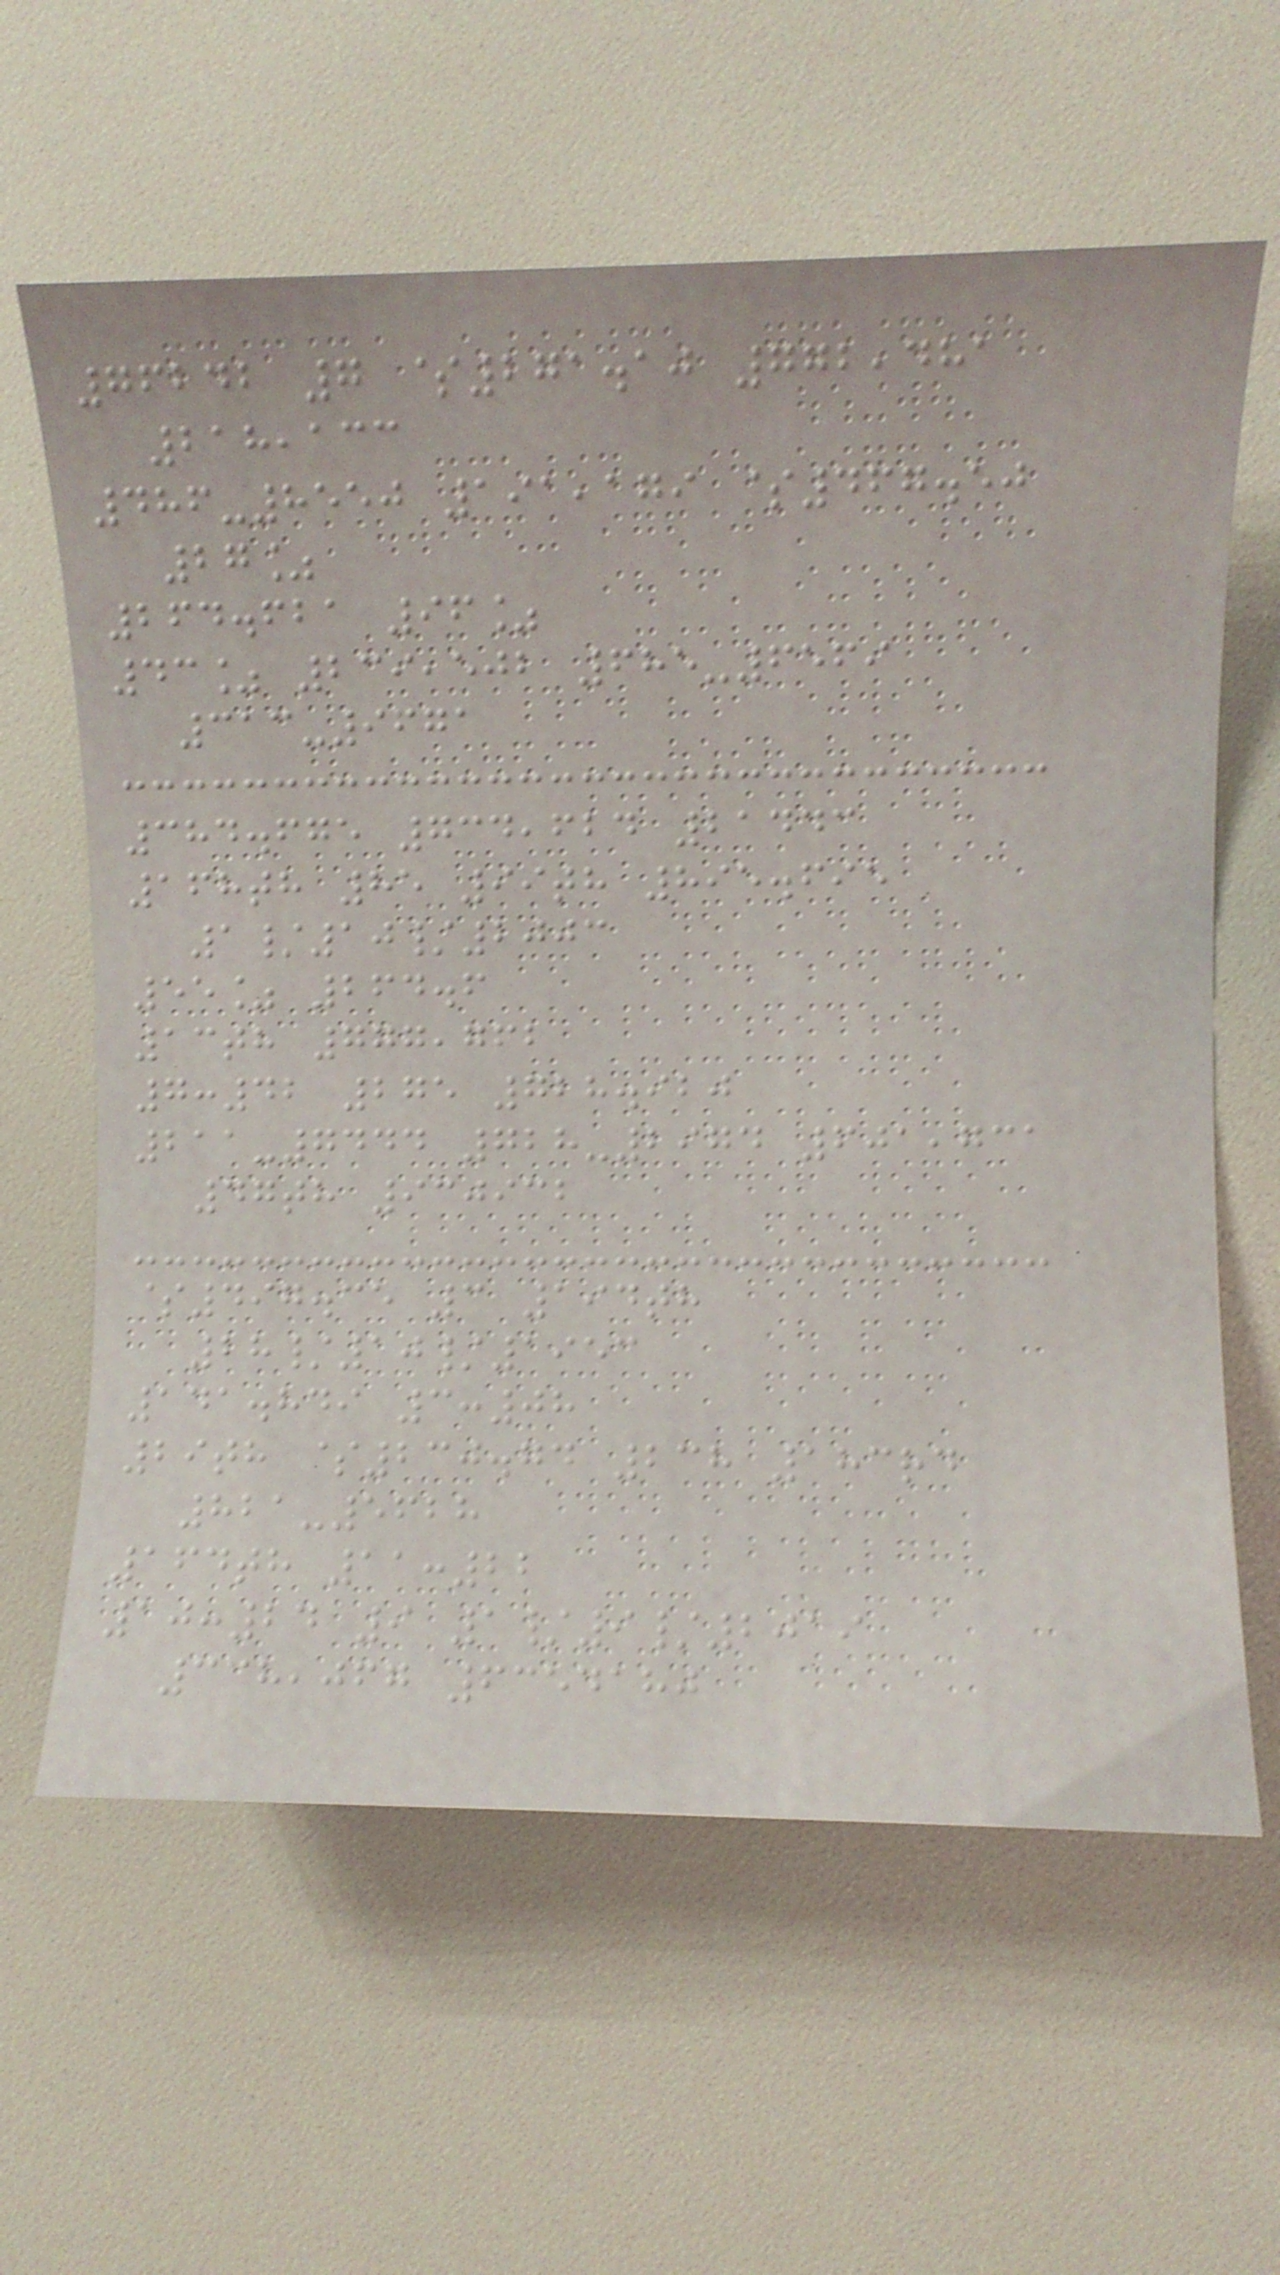76242 7 $271.10 772,481
218,133
486-8550 191,179 $467.50
27%
264.621 96%
43% 239,502 685-6569
313-9671
384.675 734,624 21443
168th 85 99th 895.695
1/10/2003
55% 264.6
13th 777,762
7:42 275 728.920
211-7444 728-2974 601,731
47th 930932
$497.35 3 194th
28/10/1953
141.849 3:08
29th $230.74 238 183rd
821-5628
164th 11:22
10:24 9 1/9/2019
338,067 6354180
